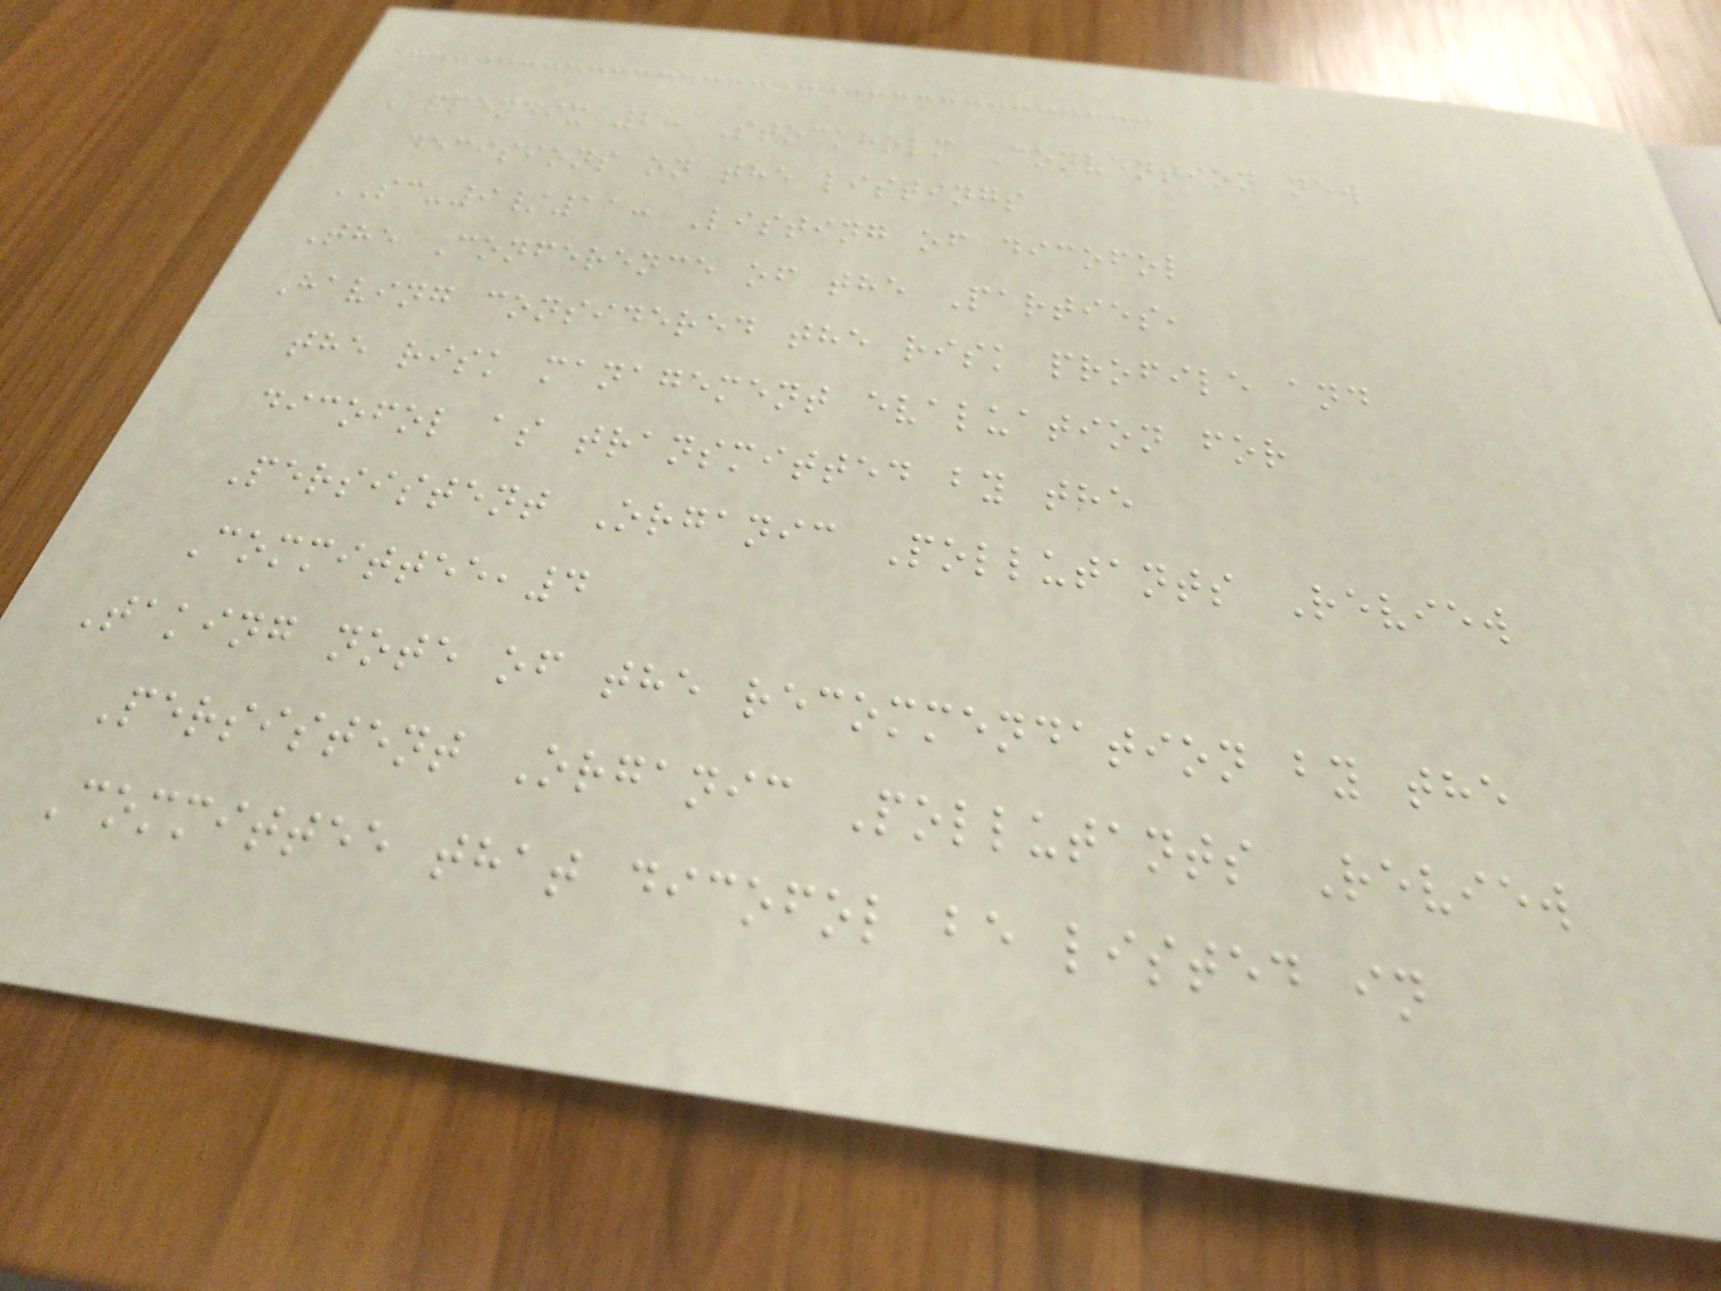Appendix 2: Stockholm Convention new
decisions on the listings
SC-9/11: Listing of dicofol
The Conference of the Parties,
Having considered the risk profile and
the risk management evaluation for
dicofol as transmitted by the
Persistent Organic Pollutants Review
Committee,4
Taking note of the recommendation by the
Persistent Organic Pollutants Review
Committee that dicofol be listed in
